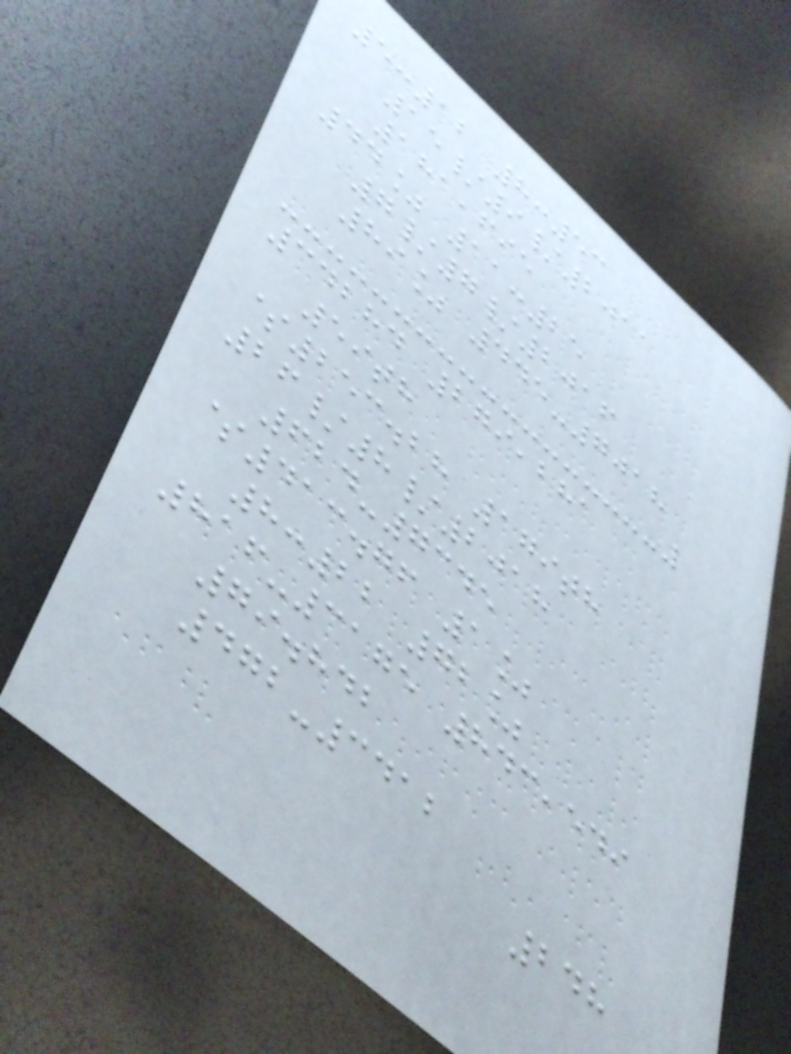5:12 8:53
15/9/2011
181,695
44% 11:25
7/7/2016
89% 445-7018
34284 279,281
59th
$253.28 179th
26/8/2018
624-7345
$413.76 1%
8:22 72%
816-3175 843,549
79.842
472-3412
248
